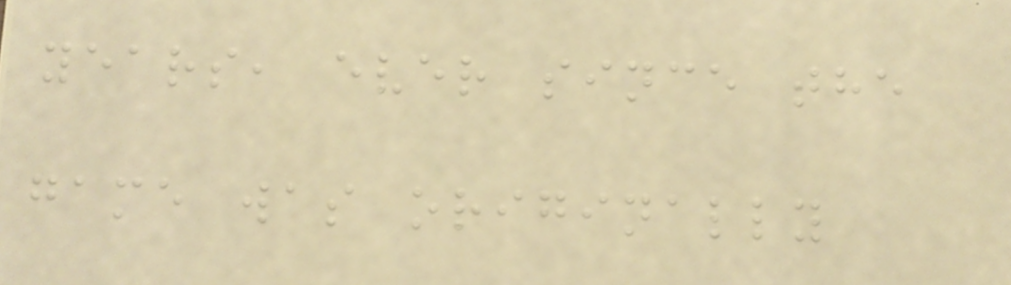years, ever since the
game was originally
